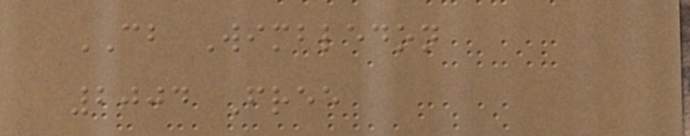CB Wimbledon
2004 Free
